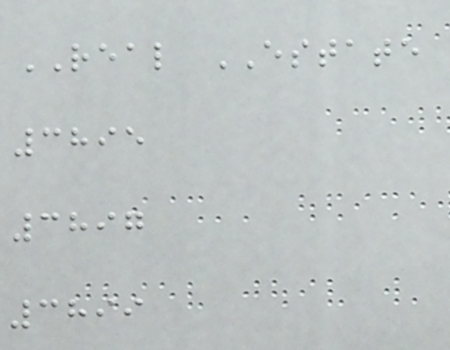REAL ESTATE
3895
3897
3899
